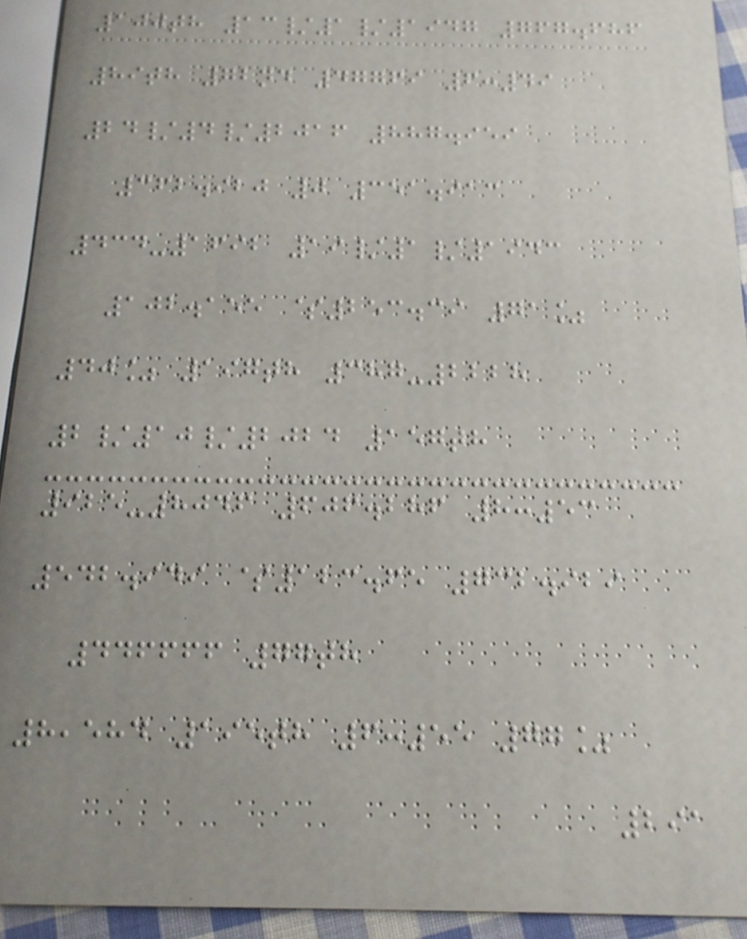100th 13/1/1947 767.686
89th 72nd 47769 6:49
24/4/2016 887.959
362.920 0 351.913
434-1692 19/1/1943
102.155 $253.39 71%
40% 197th 387-2228
2/10/2024 157th
925-8046 606.286 8:53
542.949 $123.65 732.929
446666 77th
8,584 195th 6:55 77%
291
